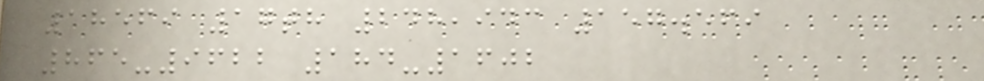18569 17th 248,943 157.569
865-9622 184-1602
